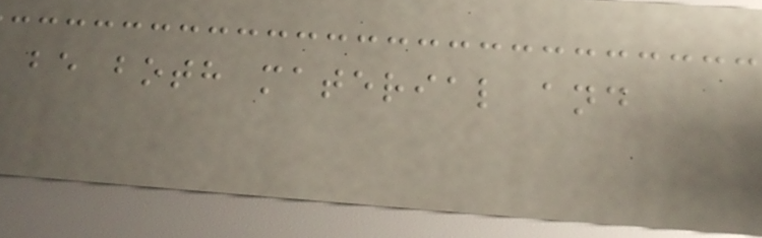be both material and
